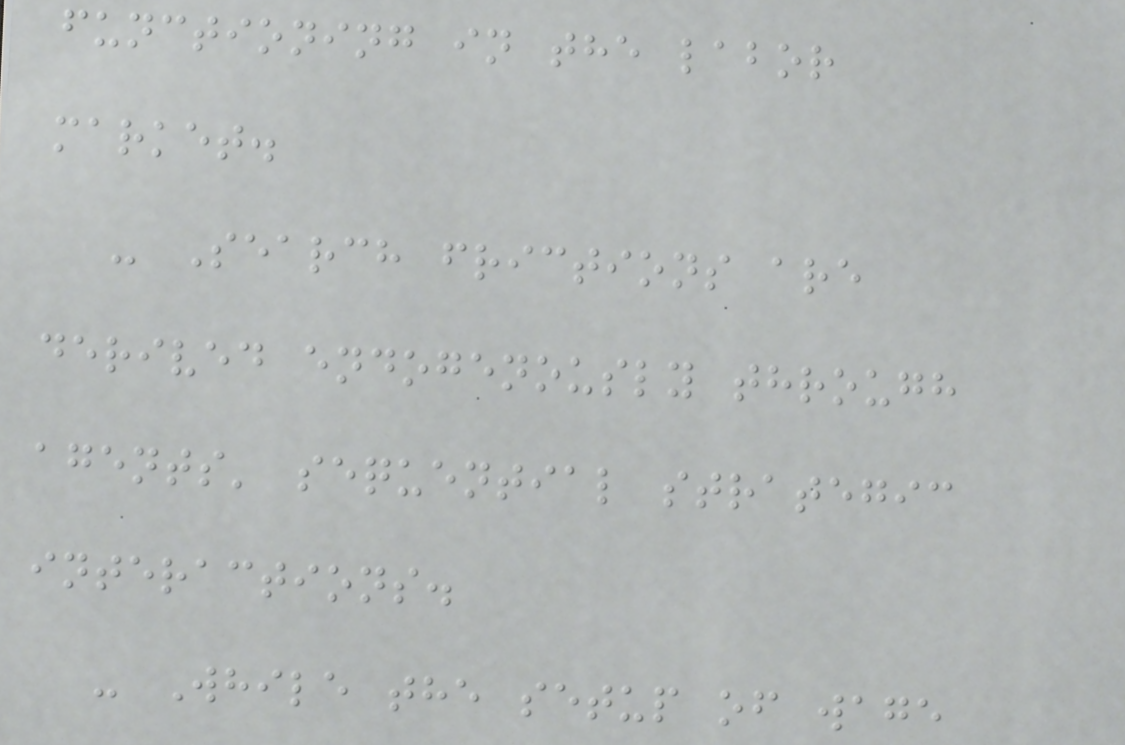functioning in the labor
market.
- Search frictions are
derived endogenously through
agents' sequential strategic
interactions.
- While the setup of wage
